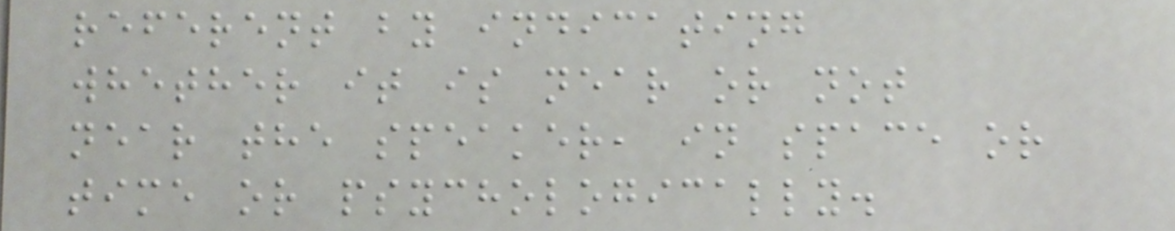referent by indicating
whether it is near or not
near the speaker, in space or
time or psychologically.
